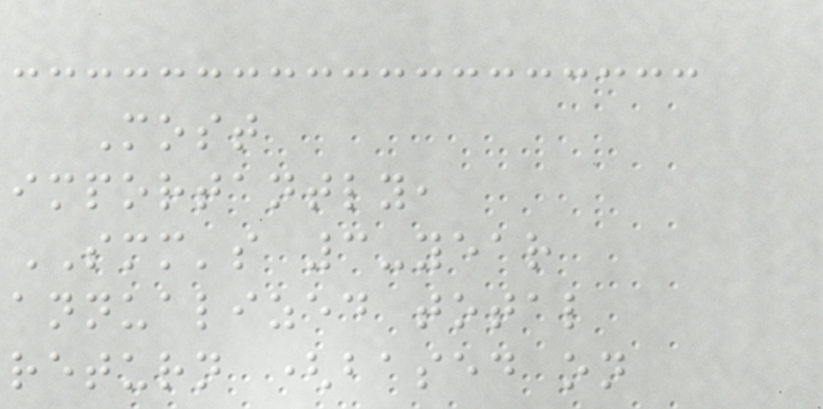Most
importantly,
SMM's 3-year
annualized total
return (based on
